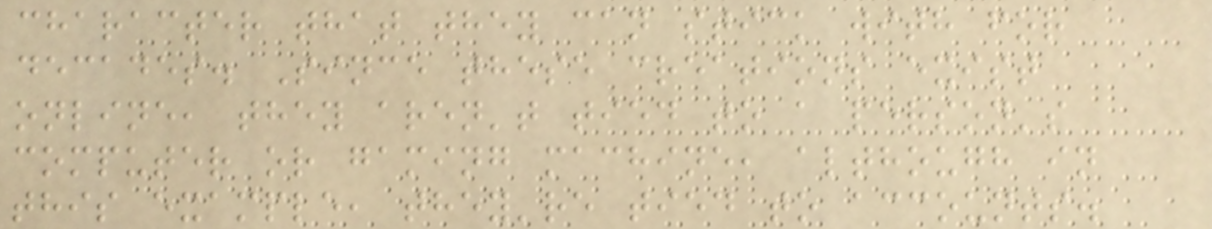character that they can stick with for
decades. Since these creations exist
online, they aren't tied to a person's
computer or gaming machine, although in
this example, they're tied to accounts.
